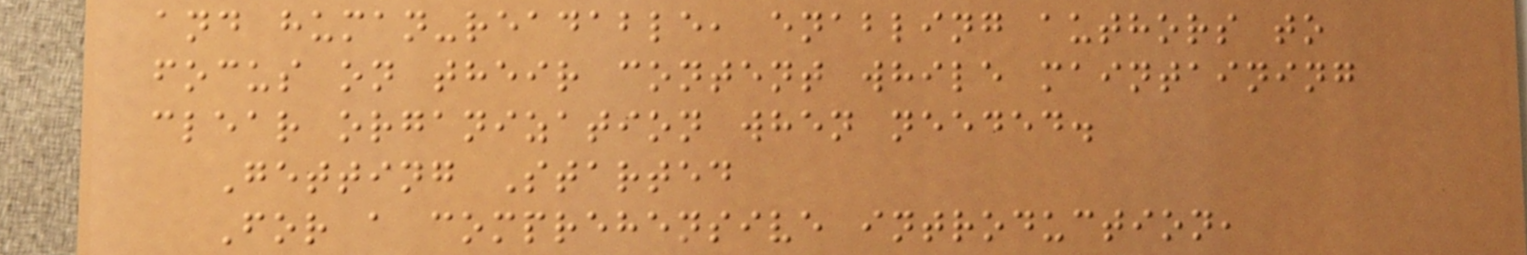and human-readable, enabling authors to
focus on their content while maintaining
clear organization when needed.
Getting Started
For a comprehensive introduction,
